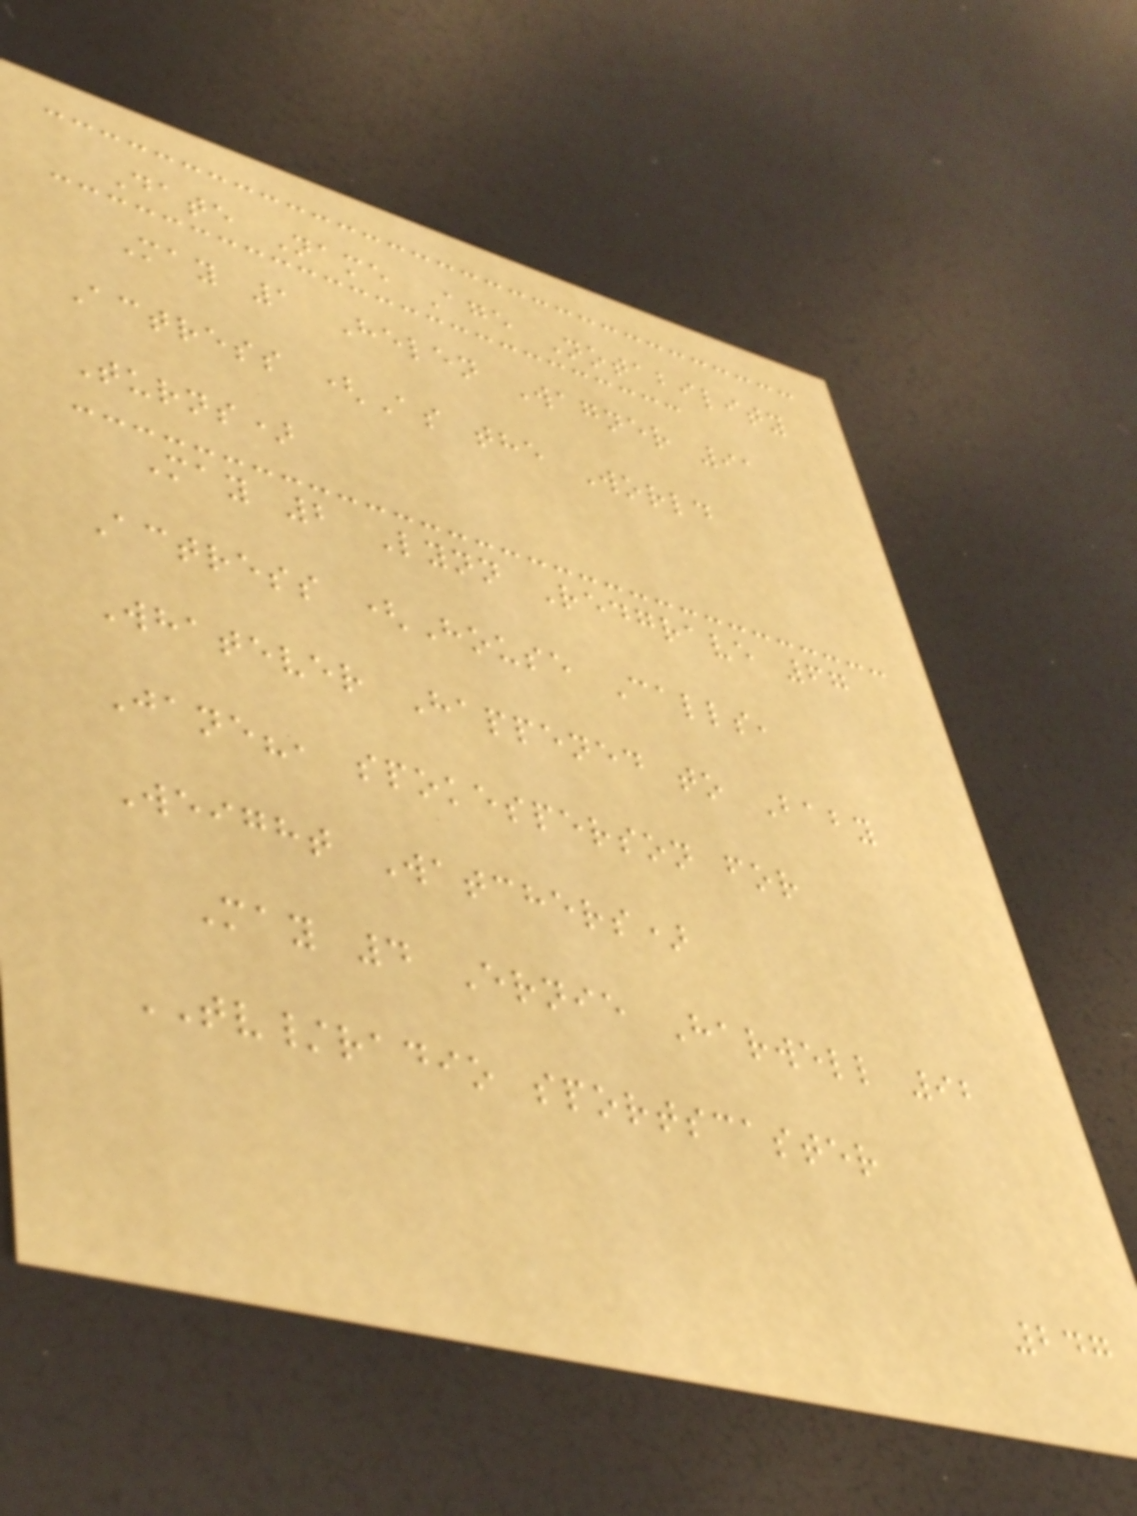Date Name Age Notability
May 1 Helen Wagner 91
Actress (As the World
Turns)
May 2 Lynn Redgrave 67
Actress (House Calls,
Whatever Happened to Baby
Jane?, spokesperson for
Weight Watchers)
May 4 Ernie Harwell 92
TV/radio sportscaster
247
